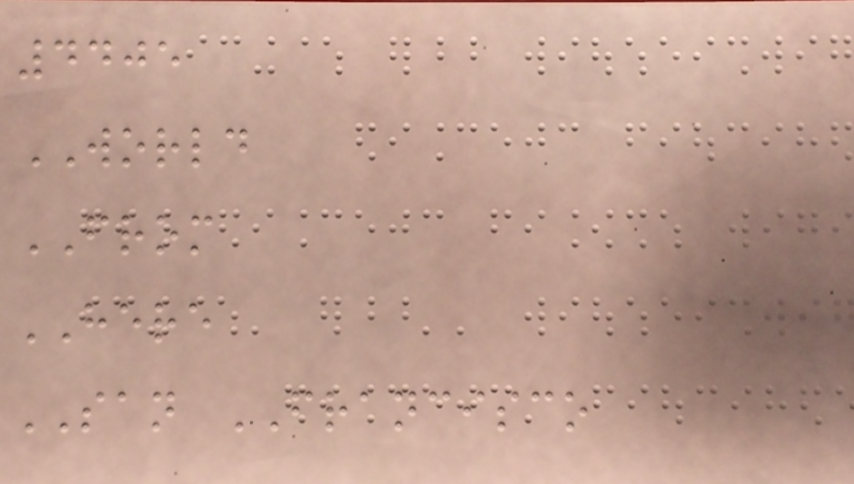4405
WORLD
FROM
HERE
SAN FRANCISCO
